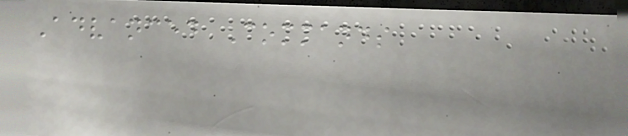Advanced Commands
